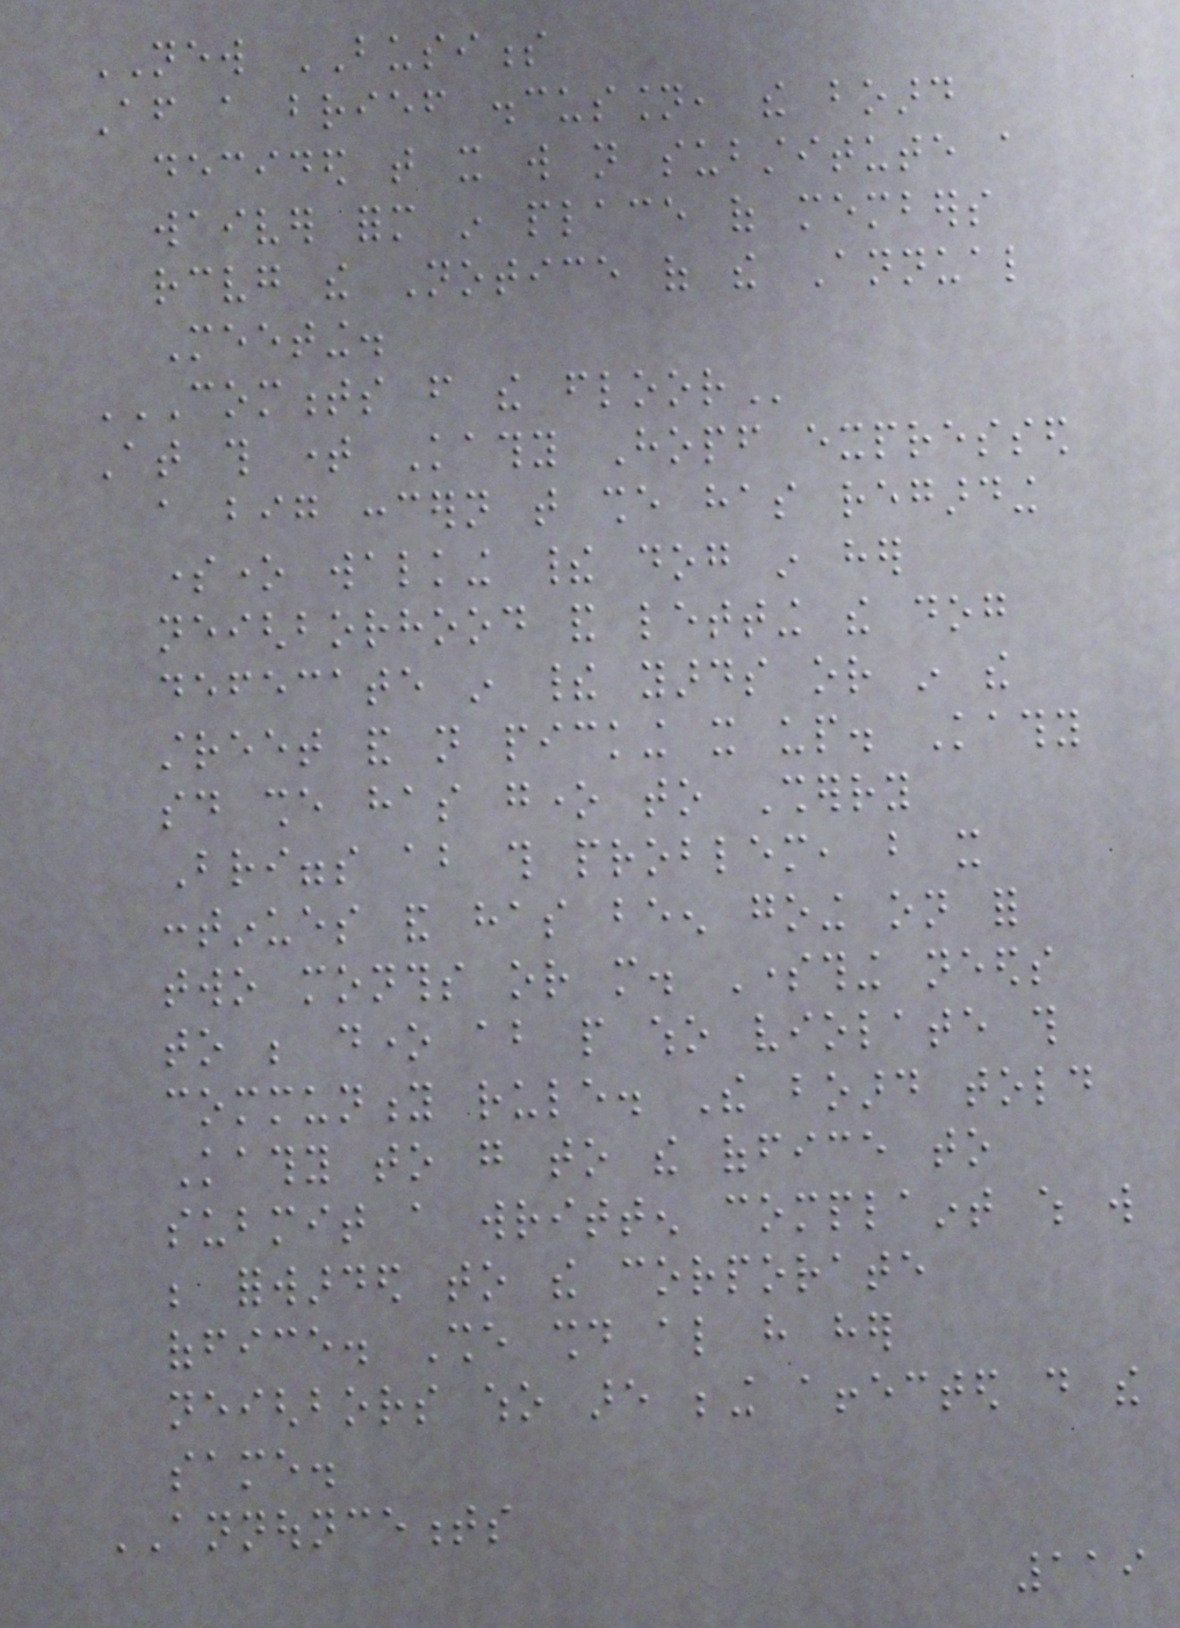NEW BUSINESS
After a brief discussion, the board
decided that it will not substitute a
waiver form in place of members
receiving the Notice of the Annual
Meeting.
COMMENTS FROM THE FLOOR
At this time Kathy Hopf expressed
a big concern that she has regarding
someone walking their dog in her
neighborhood and letting the dog
defecate in their yards or in the
street and not picking it up. Kathy
said she has gone to Sherry
Briggs about this problem, but it
continues and has been going on for
two months or more. Something needs
to be done about people who violate this
community rule. The board told
Kathy to go to the office to
submit a written complaint which will
be forwarded to the corporate
office. She should also have her
neighbors who are being affected do the
same.
ANNOUNCEMENTS
119
